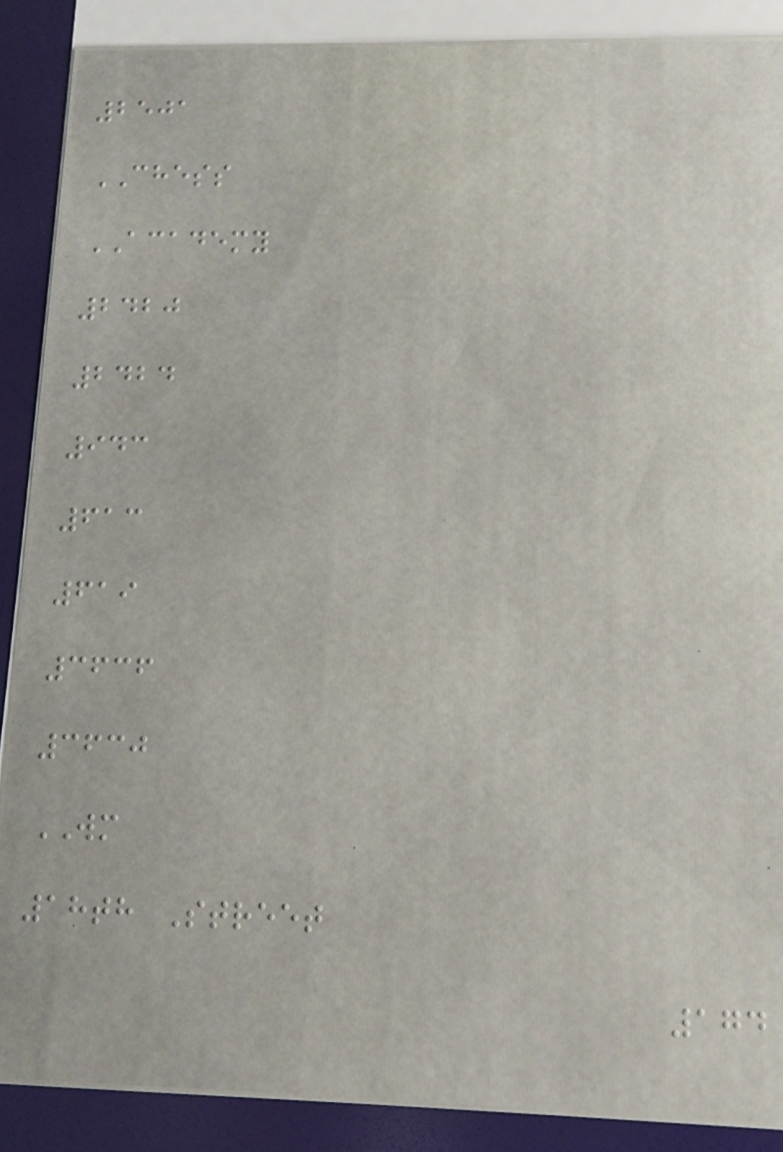2501
CHESS
ACADEMY
2420
2424
943
613
619
3636
3630
WM
18th Street
174
